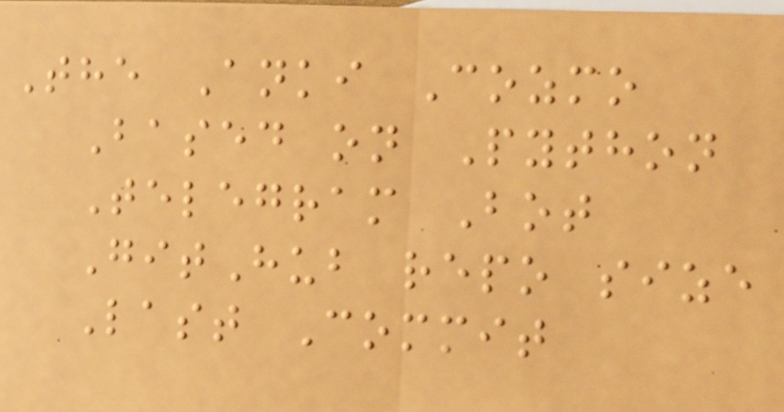The Anki Cozmo
Based on Python
Telegram Bot
GitHub repo size
Last Commit
